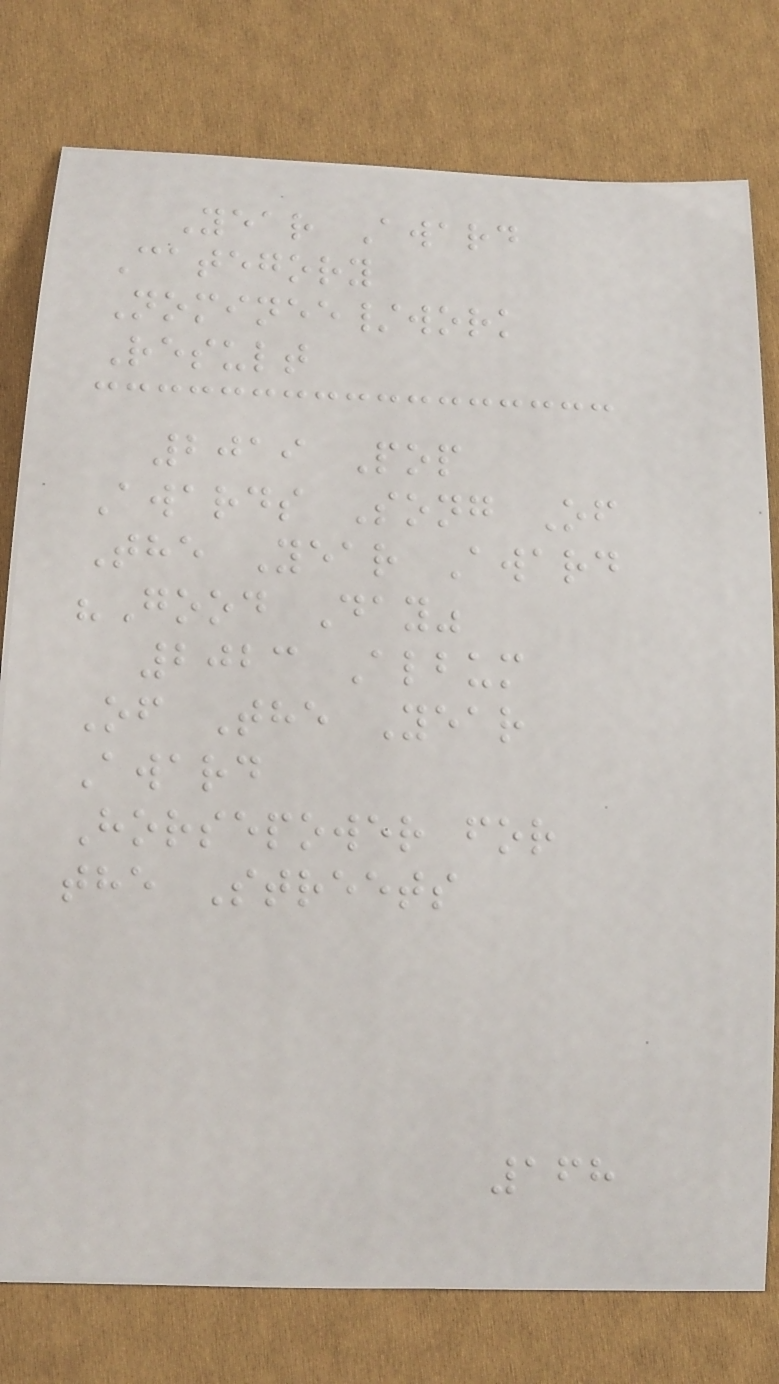Year Award
Category
Nominee/work
Result
2019 Pop
Awards Song Of
The Year Award
"Good Day"
2023 Album
Of The Year
Award
Horsepower for
the Streets
168
